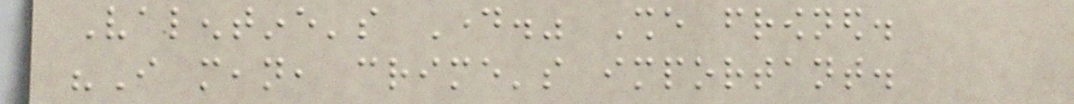Valentine's Day." She frowned.
"I mean, crime's important.
